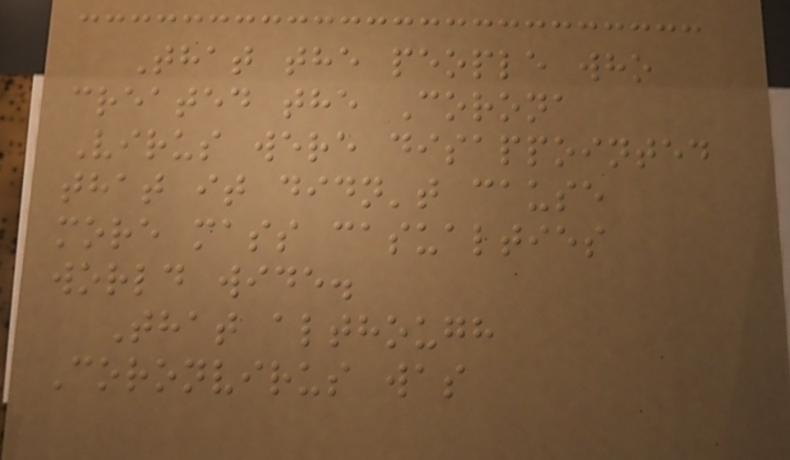That the people who
created the Corona
Virus were disappointed
that it didn't cause
more mass casualties
world wide.
That although
Coronvirus was
